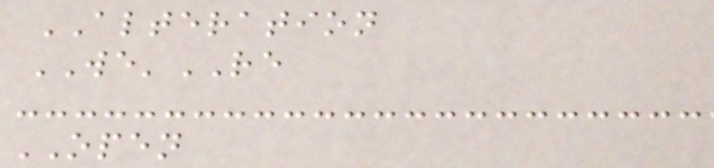ALTERATION
WE'RE
OPEN
